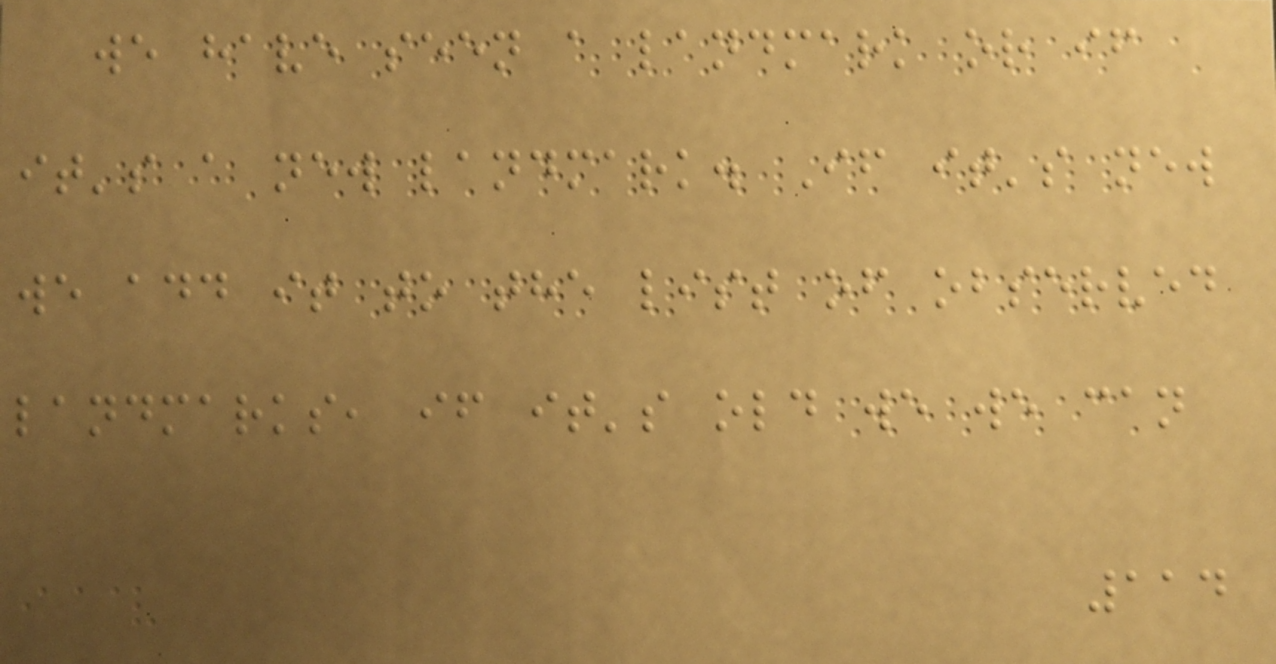we have seen a landmark or if
it's a new landmark. If it's new
we add it to the list of observed
landmarks, if it's old we we can
114
